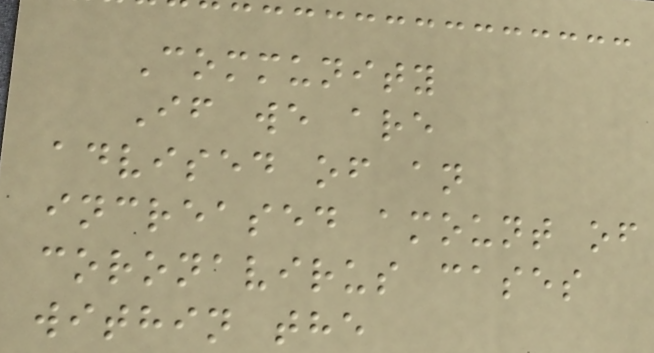Community
If we are
advised of an
increased amount of
coronavirus cases
within the
